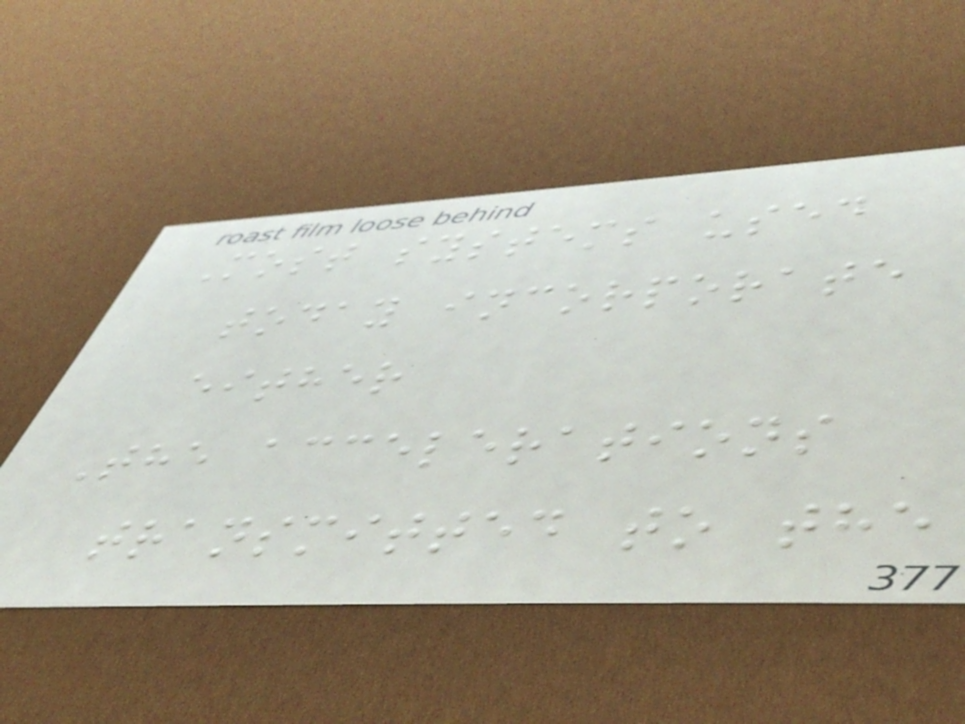Most systems used
today incorporate
either
The accelerations
transmitted to the
